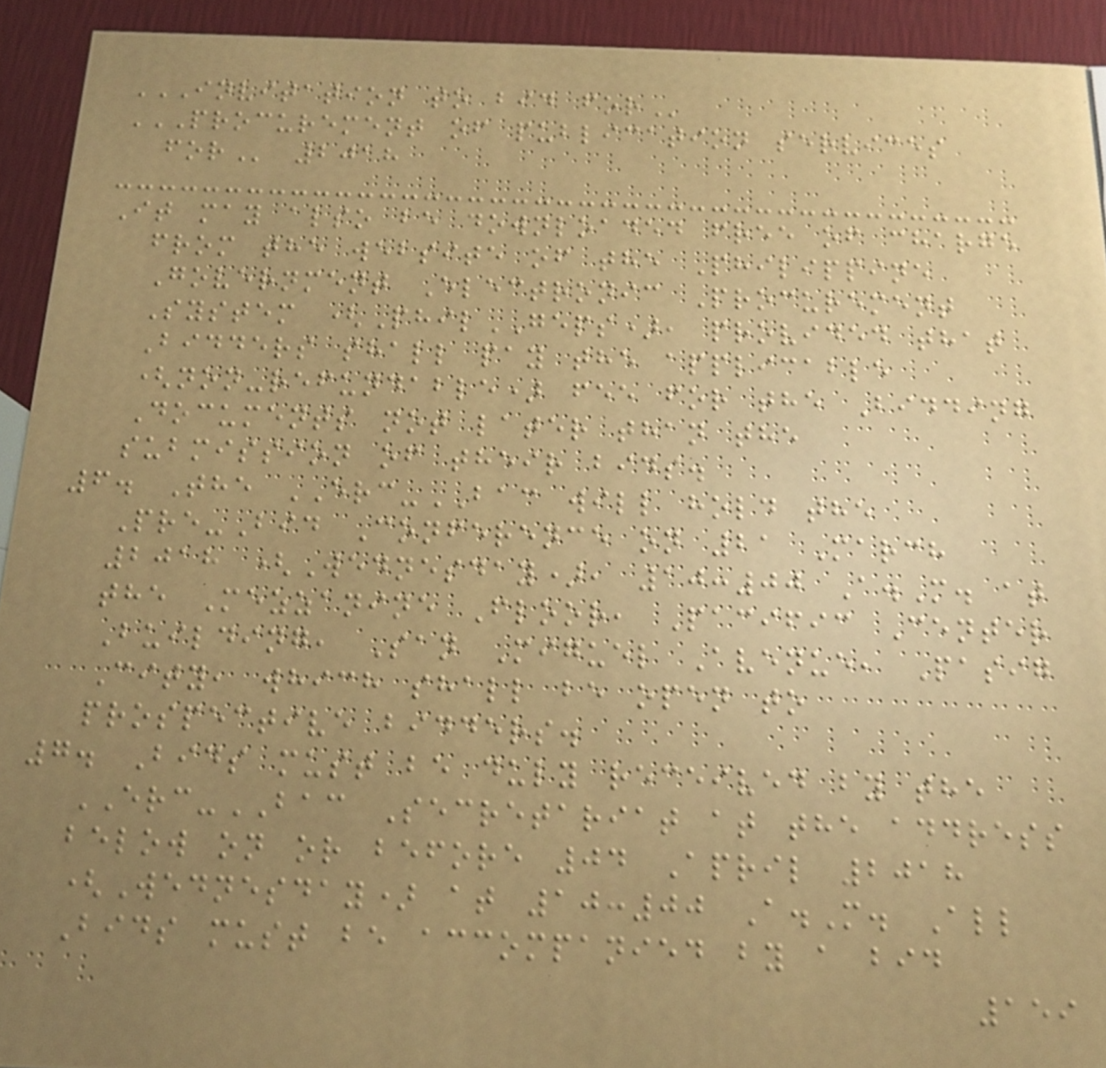INVITATION TO BID FOR
PROCUREMENT OF PUBLICATION SERVICES
FOR 2018
It may also be downloaded free of charge
from the website of the Philippine
Government Electronic Procurement
System (PhilGEPS), provided that
Bidders shall pay the applicable
(non-refundable) fee for the Bidding
Documents not later than the
submission of their bids.
6. The ERC-BAC will hold the
Pre-Bid Conference on 21 March
2018 (Wednesday), 10:00 A.M. at
the Mezzanine Floor, Pacific Center
Building, San Miguel Avenue, Pasig
City, which shall be open to
prospective bidders.
7. Bids must be duly received by the
ERC-BAC Secretariat at the address
below on or before 04 April 2018
(Wednesday) at 10:00 A.M. All
Bids must be accompanied by a bid
159
